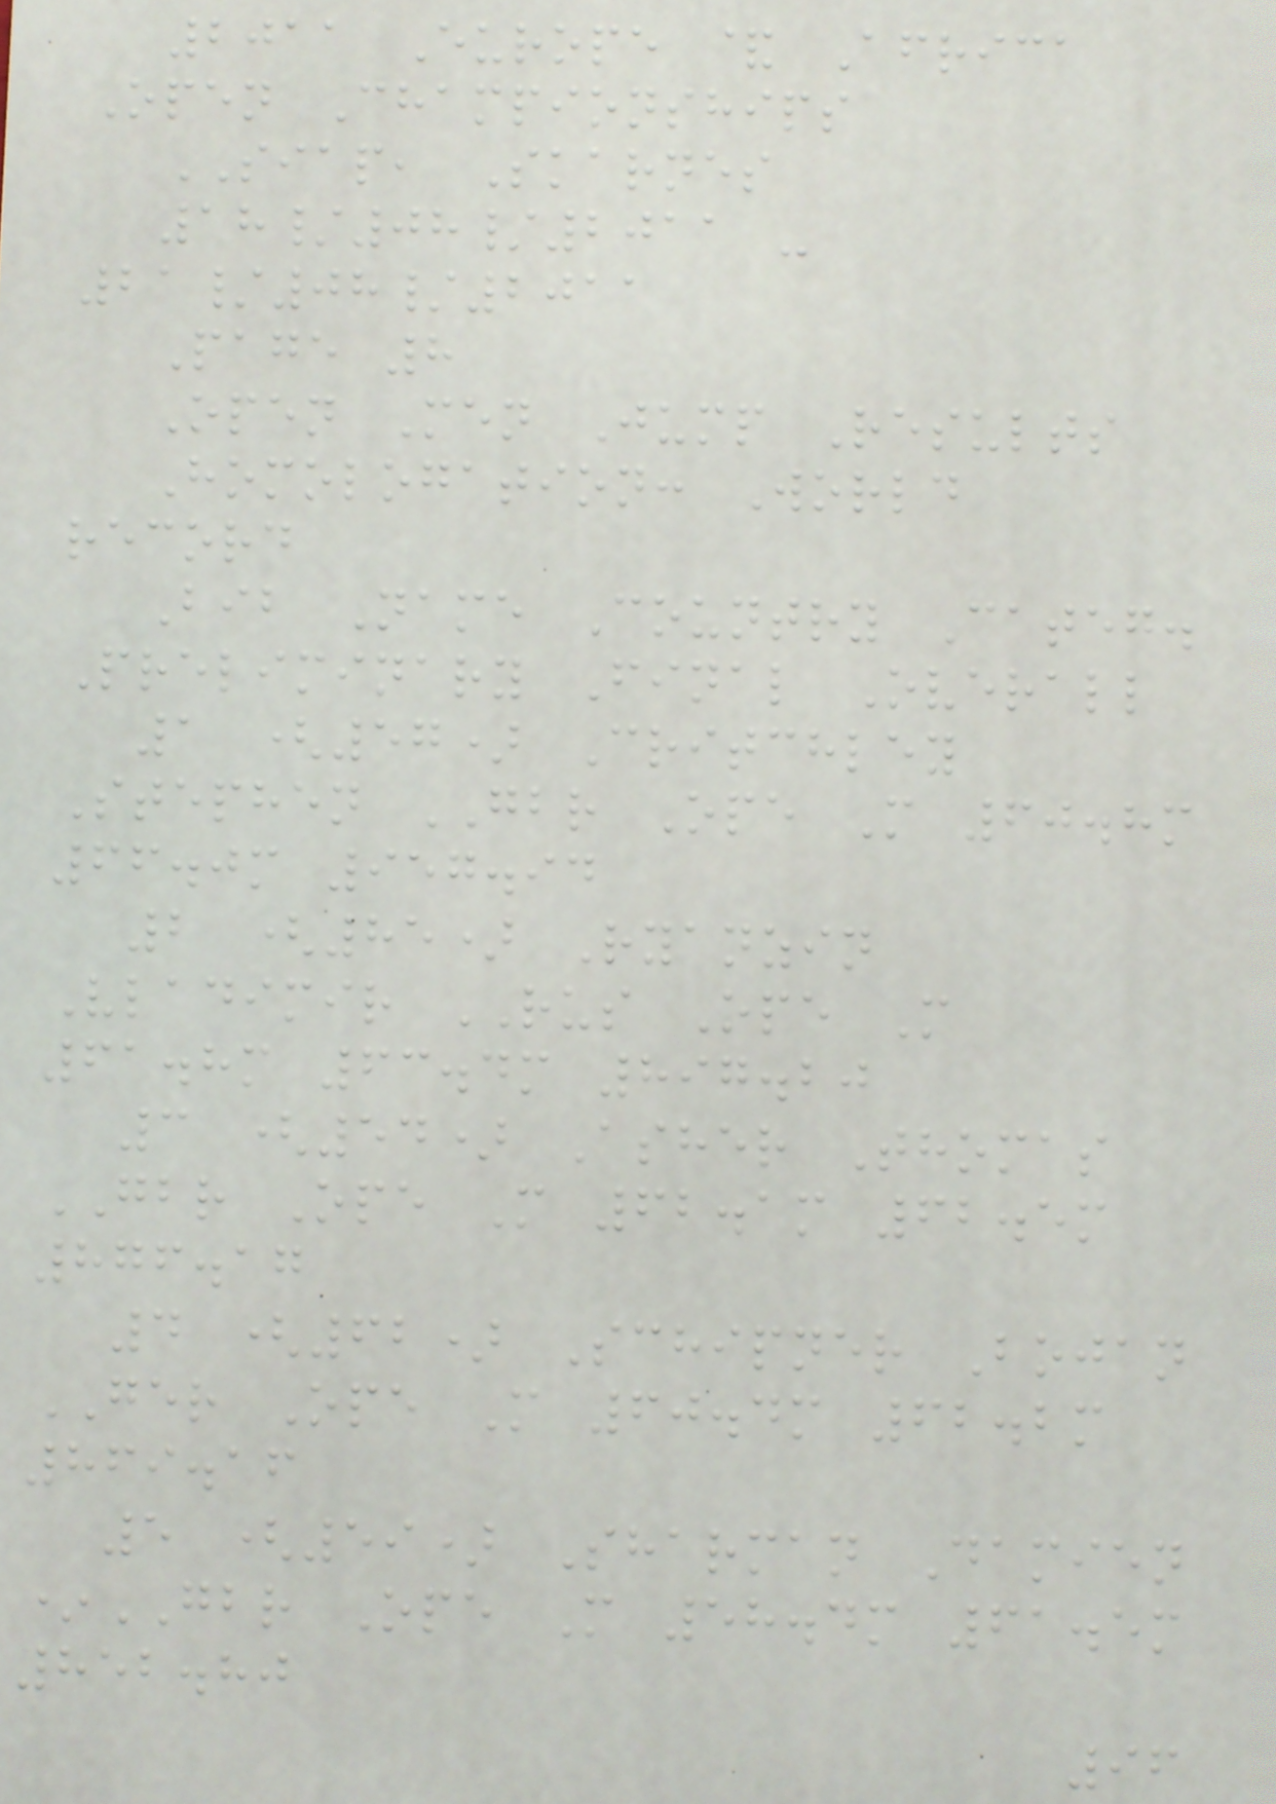2011 Europe & Africa
Open Championships
SIAP, Skarnes
18/08/2011 -
21/08/2011
Page 8
Open Men Jump Results
Homologation: World
record
Bib Name Country Categ.
Preliminary Final Overall
1 (57) Critchley
Stephen GBR Ope M 60.8m
66.0m 957.94
2 (85) Ryanzin
Vladimir RUS Ope M
61.8m 63.4m 897.20
3 (54) Asher Thomas
GBR Ope M 62.1m 62.5m
876.17
4 (62) Schipner Bojan
GER Ope M 60.4m 62.2m
869.16
5 (59) Sharman Damien
*GBR Ope M 58.4m 61.5m
852.80
96
